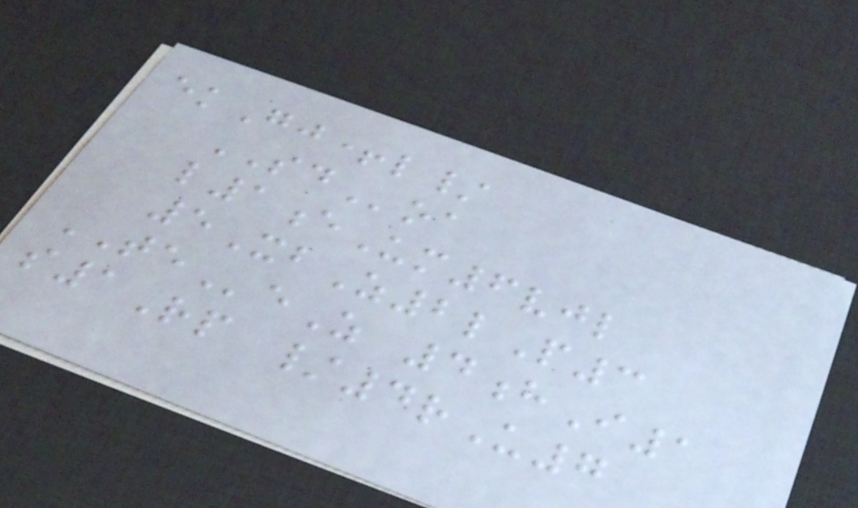ekGj+l/
SDoa
l1eUm6vjl
5XbZ2lP3
TEeZ 4hI1
s1Rp /4rU7
